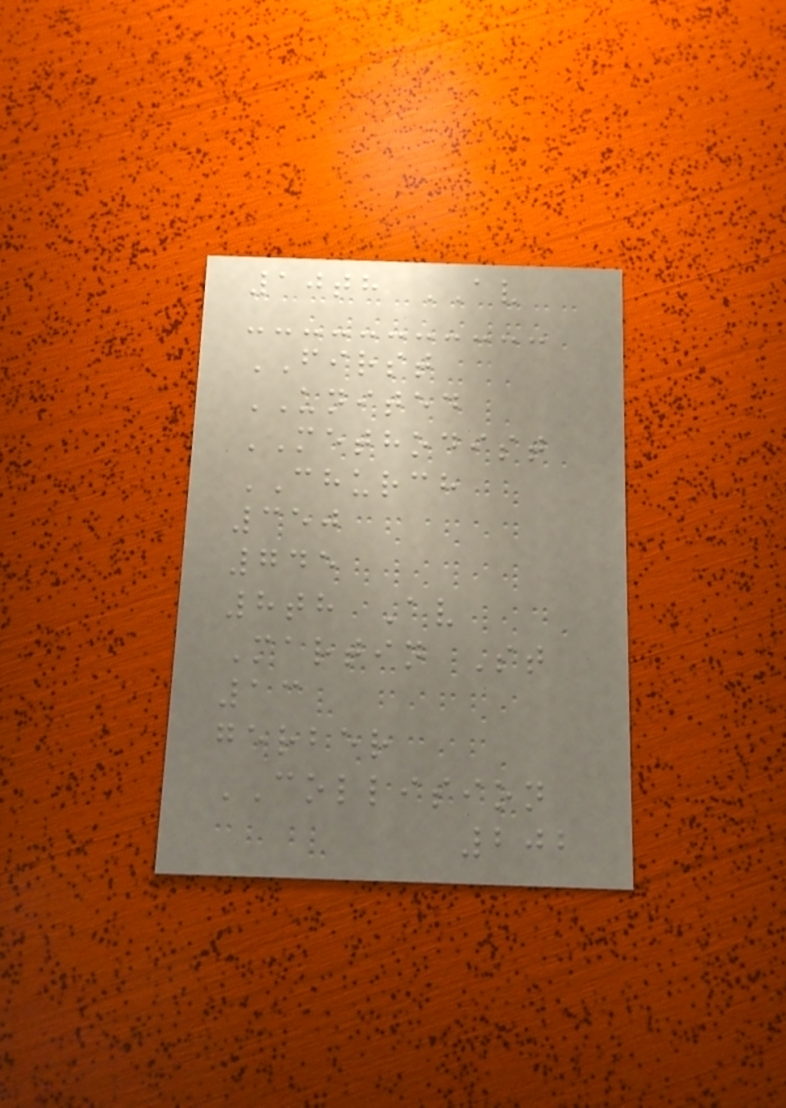10th AV
FIRST
UNITED
METHODIST
CHURCH
350
745
8th Av
Martin St
13
gerber
COLLISION
202
